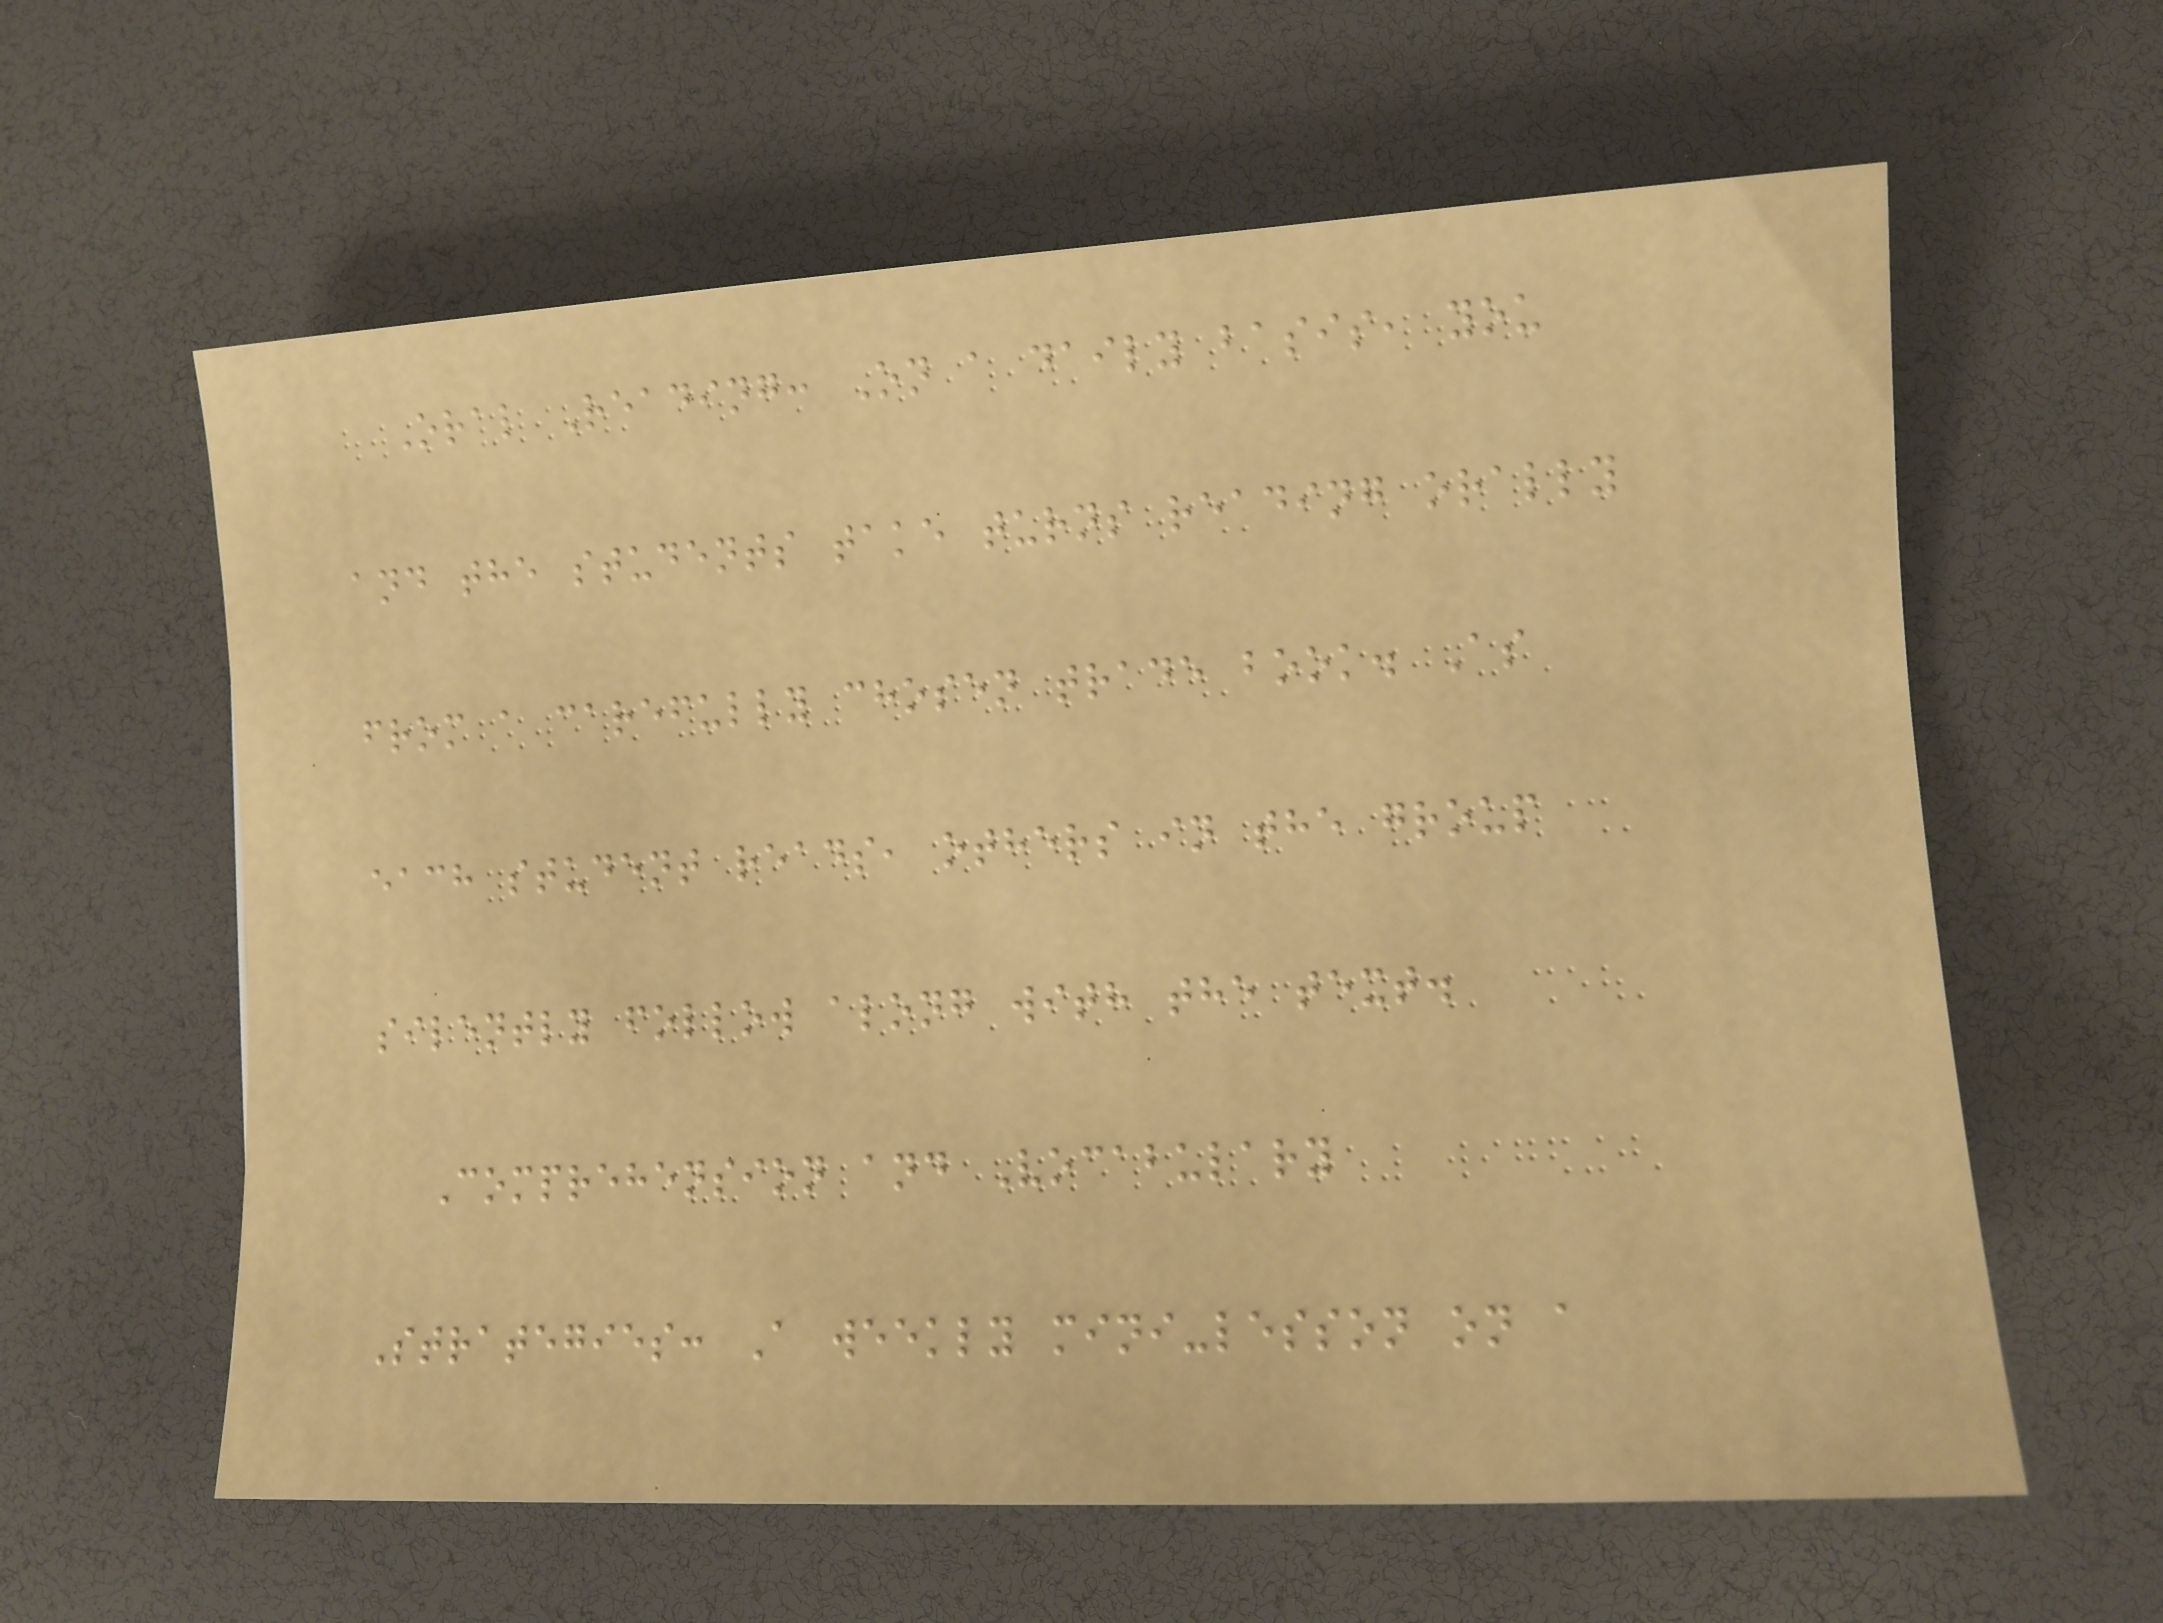Oral Reading: On a daily basis, you
and the students take turns reading orally
from a carefully chosen trade book. As
each student reads, others in the group
silently follow along with the text.
Comprehension and Vocabulary
Strategies: A weekly mini-lesson on a
